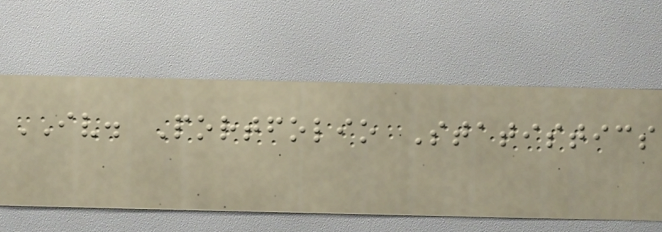IV. Portfolio Statistics
